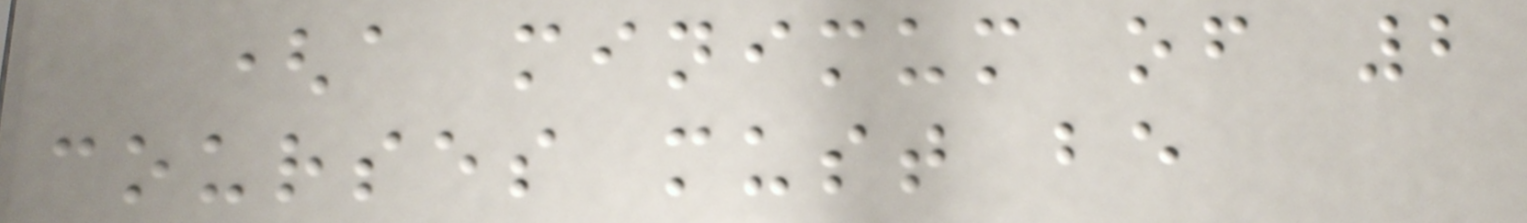(a minimum of 2
courses must be
